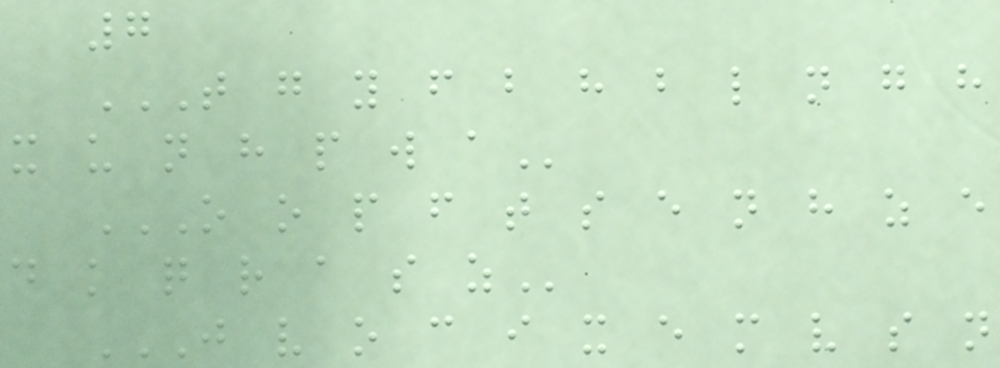7
T G Y F B H B L N G H
X U N H P W A
O O P F T S E N H Z E
D K Q R A S Z
J V O C I X E M V S N
